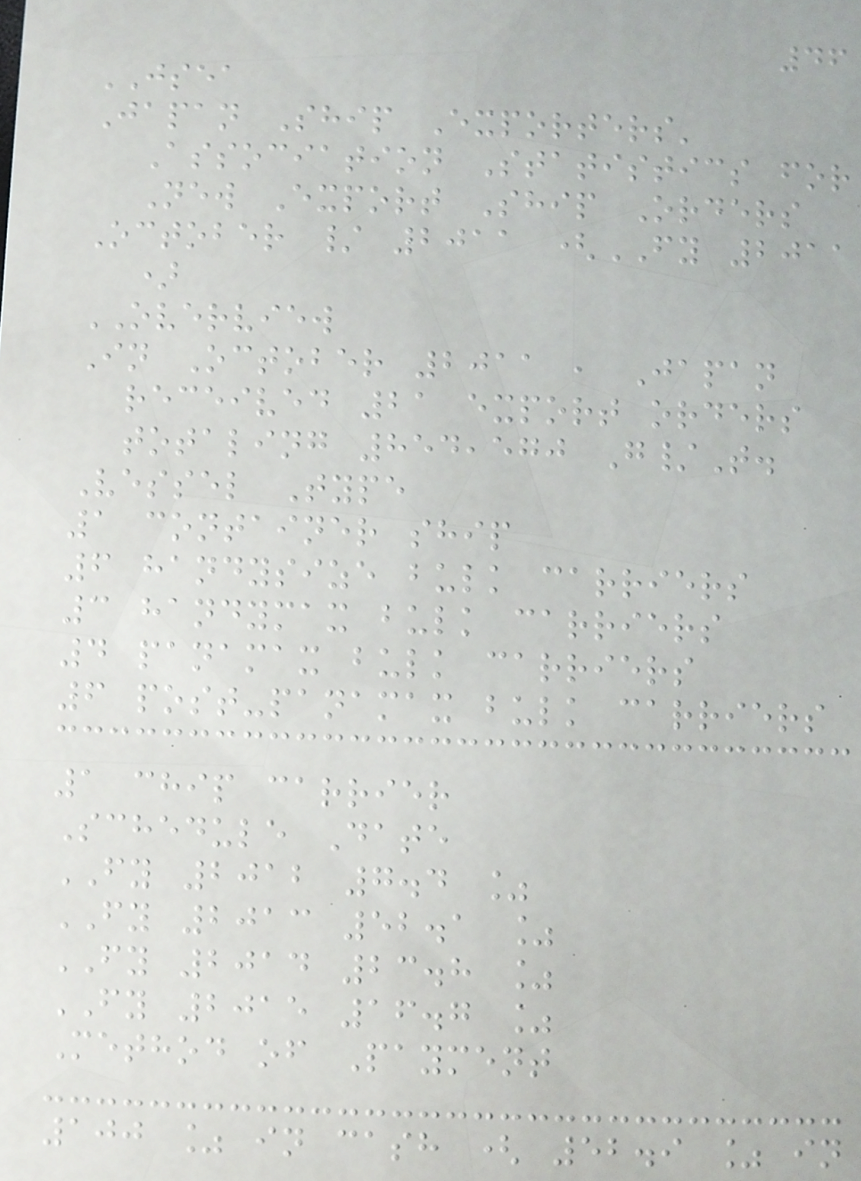46
JSEA
Japan Ship Exporters'
Association Statistics for
New Export Ship Orders
October / 2011 (FY 2011
)
OVERVIEW
In October 2011 , Japan
received 21 export orders
totaling 854,570 G/T.
Vessel Type
1 container ship
6 handysize bulk carriers
3 handymax bulk carriers
4 panamax bulk carriers
6 post-panamax bulk carriers
1 chip carrier
Schedule Date
FY 2012 7.4 %
FY 2013 52.1 %
FY 2014 23.8 %
FY 2015 16.7 %
Method of Payment
100 % in cash ( 52.9 % in
